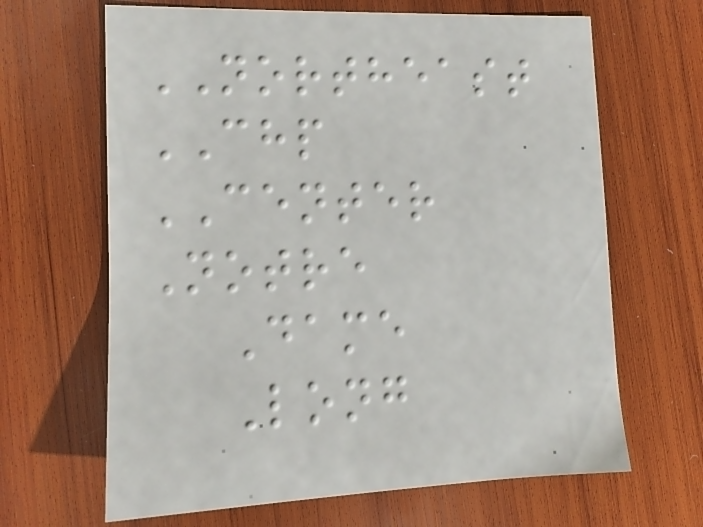NORTHEAST
CHP
CENTER
Notre
Dame
Long
